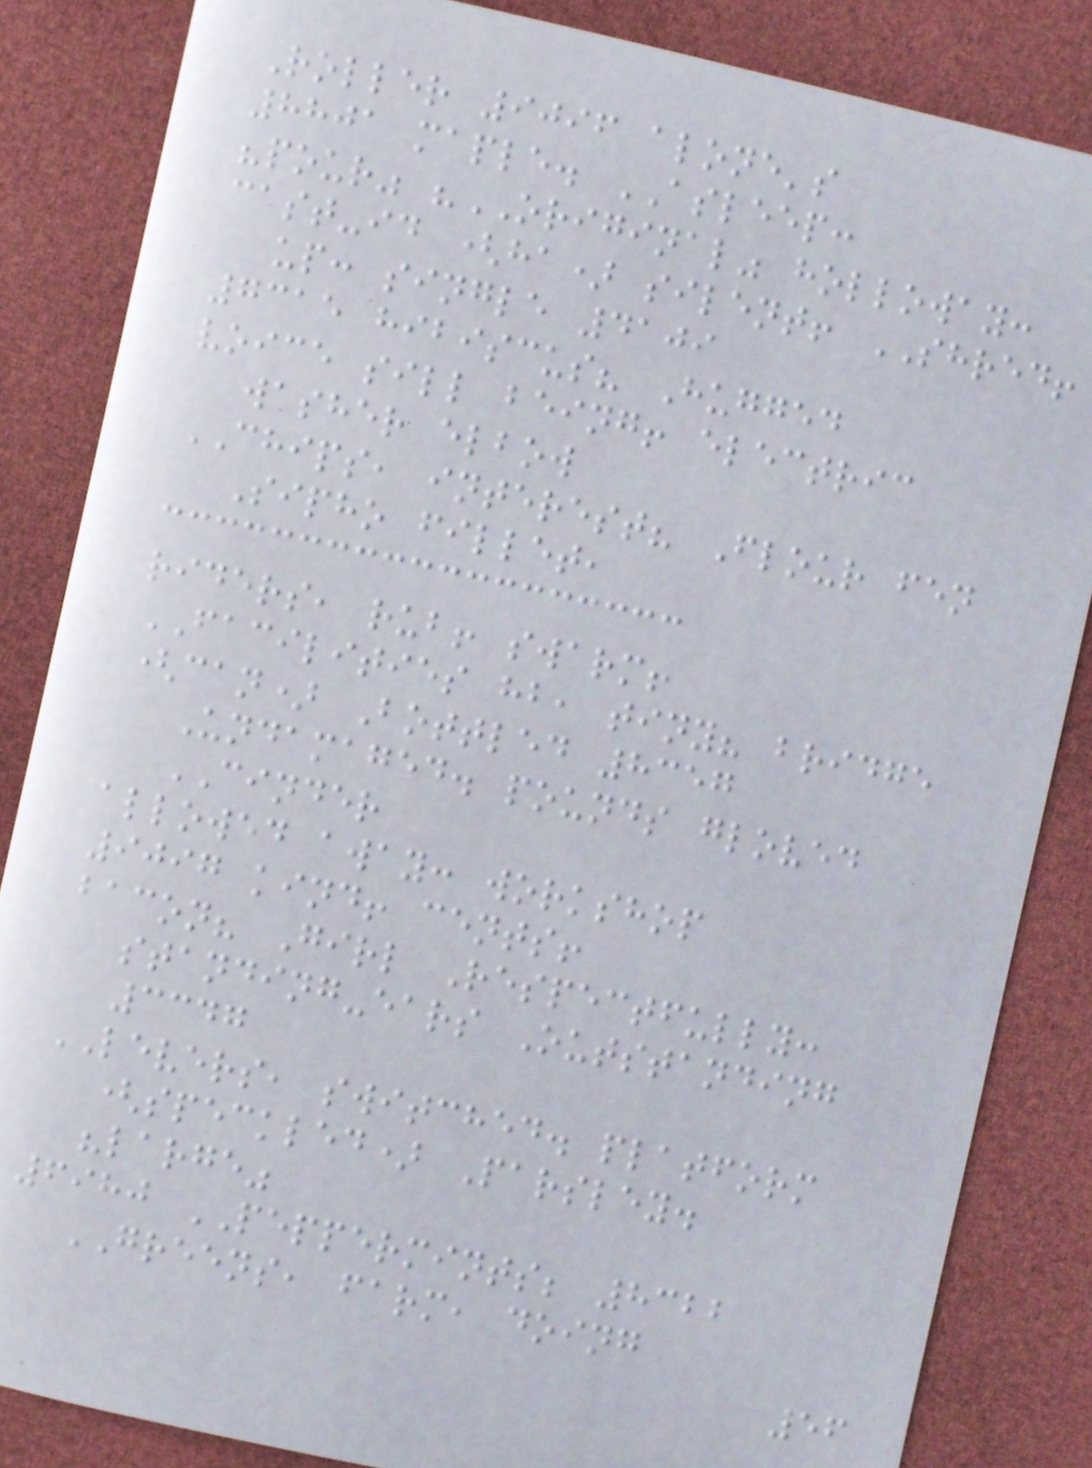Roller 9096 alone's
8801 maple. ASLEEP:
"pour" "ORIGINAL" holloway:
cast-id (ha) silent! SHRED!
up: single 4109
7315 hibiscus? Hugged
voice sill being! electric
washer elbow
CHIPS, interest? Flour fen
Sipho fillet,
riders, rub! swarm!
FACILITIES hb, tiny? bridge
(can) Bottled 8357
Undamaged. pounds gloved
CINDER
allowed away: workshop
9097 kind! cents!
bacon? Girl Respectfully:
standing-ears Outstanding
3347
LEVERS, switched. platform
(speckled) Parsley.
"large"
6980 PEPPERMINTS; 8322
GREENS, farm, doing
56
